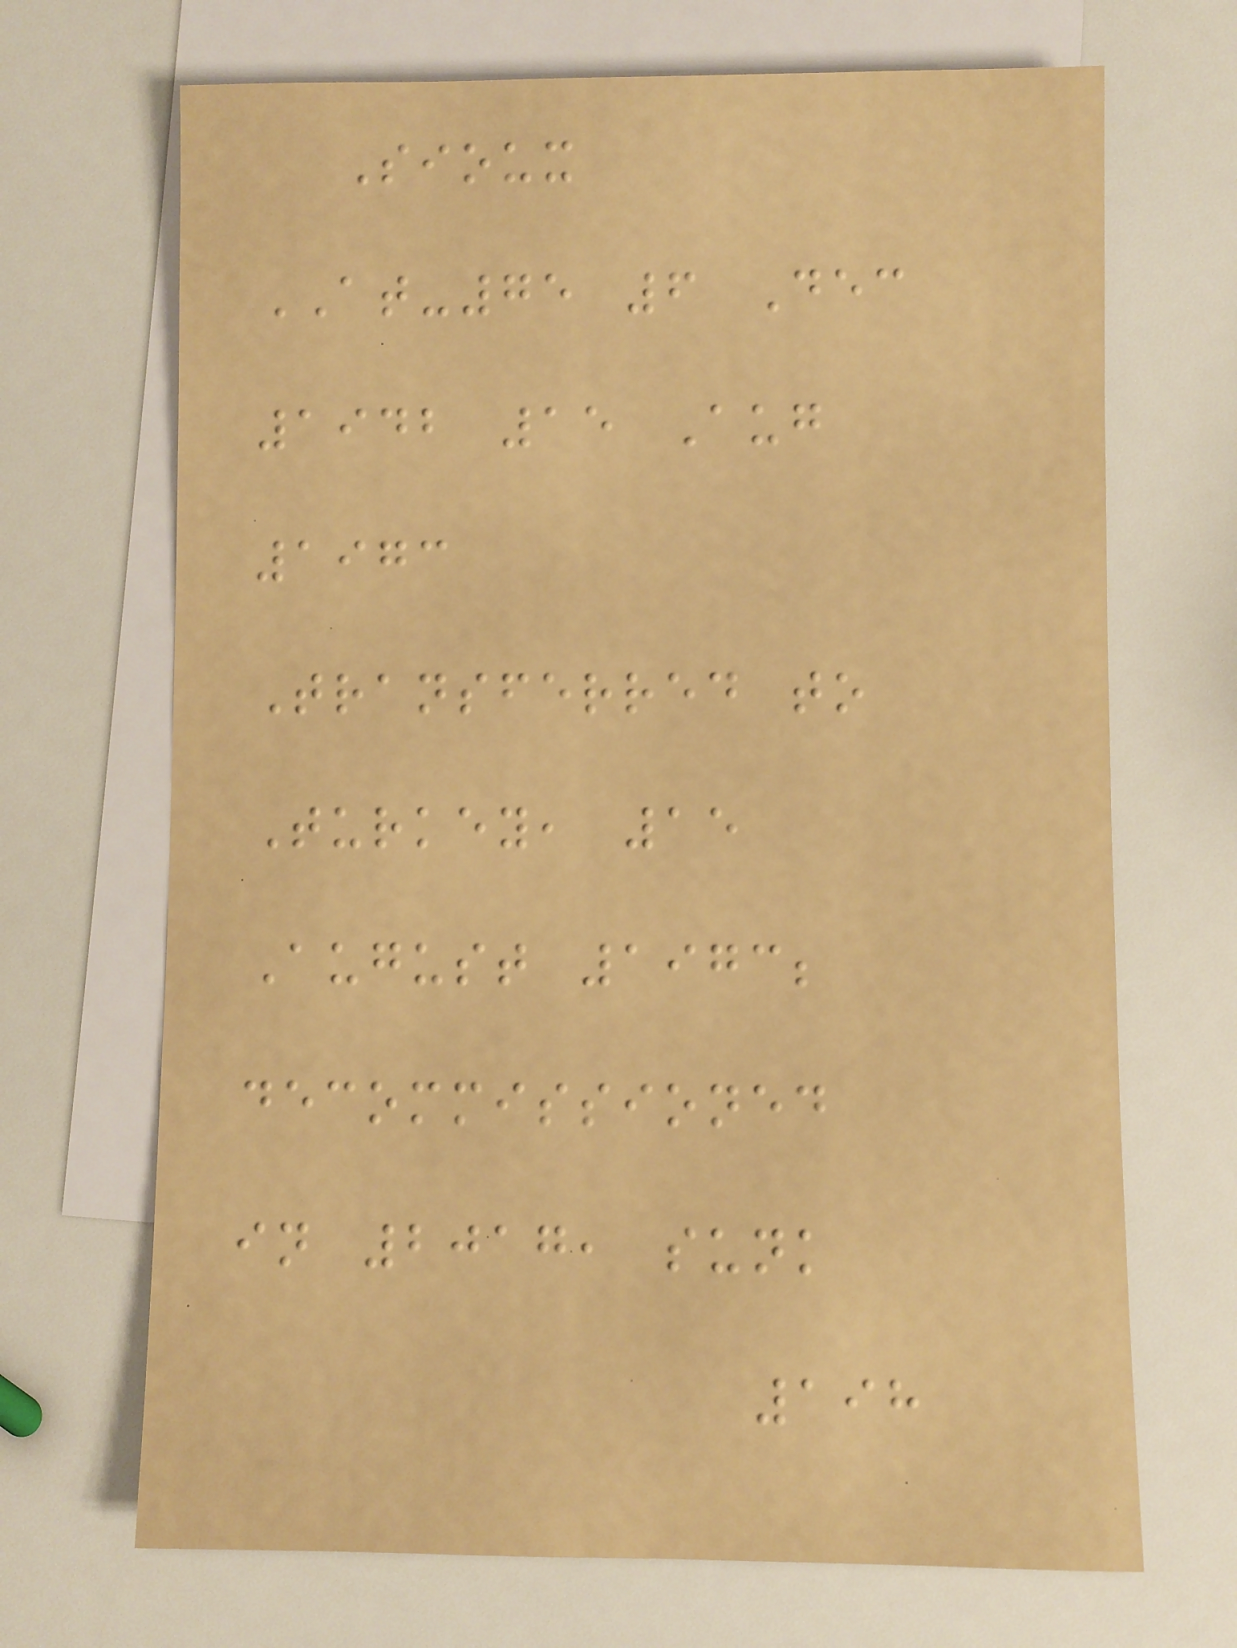Sioux
AT-75 6 Dec
1942 15 Aug
1973
Transferred to
Turkey, 15
August 1973;
decommissioned
in 2017, sunk
198
